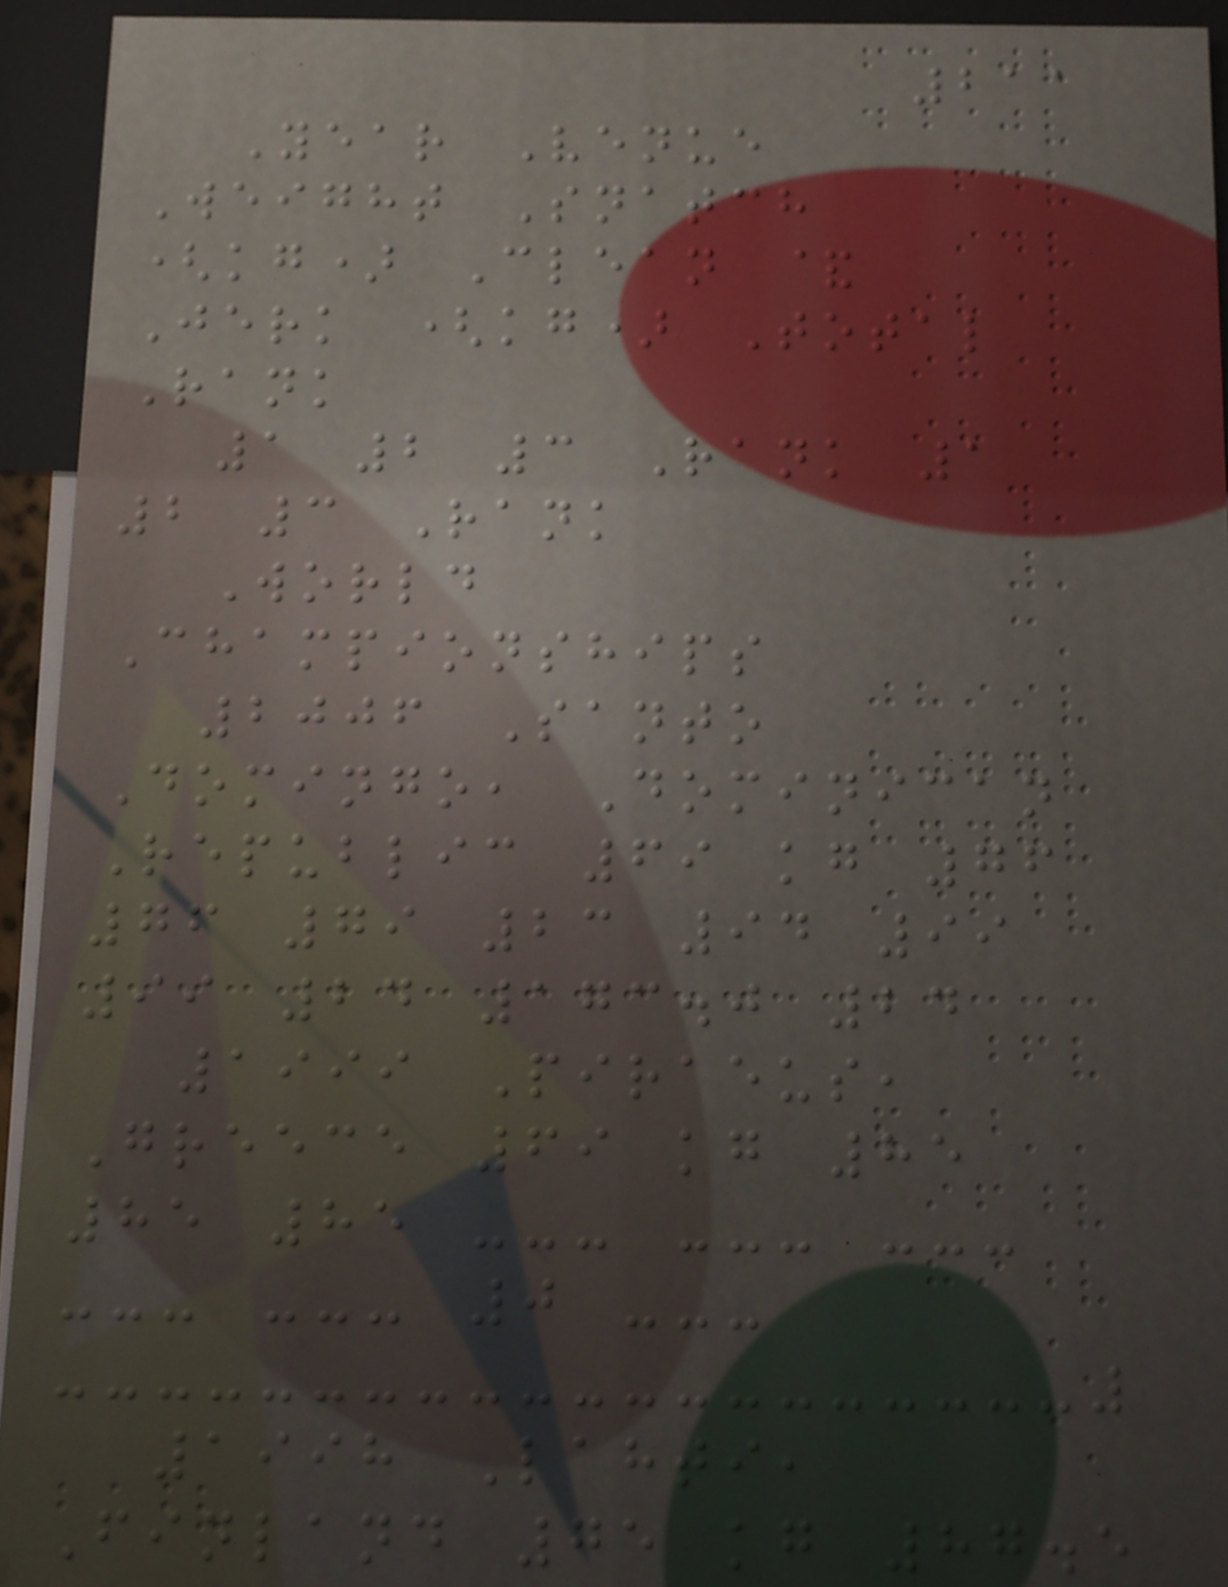211
Year Venue
Weight Snatch
(kg) Clean &
Jerk (kg) Total
Rank
1 2 3 Rank 1
2 3 Rank
World
Championships
2006 Santo
Domingo, Dominican
Republic 69 kg 76
76 79 23 94 99
99 24 173.0 24
1999 Piraeus,
Greece 69 kg 85
85 85 --- --- ---
--- --- 0 ---
1998 Lahti,
Finland 75 kg 87.5
